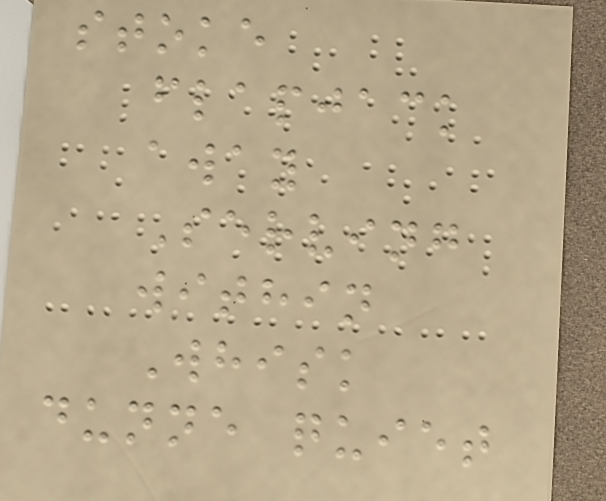stoke
flapjack
away
Serving
within
Whisk
dunne quiet
